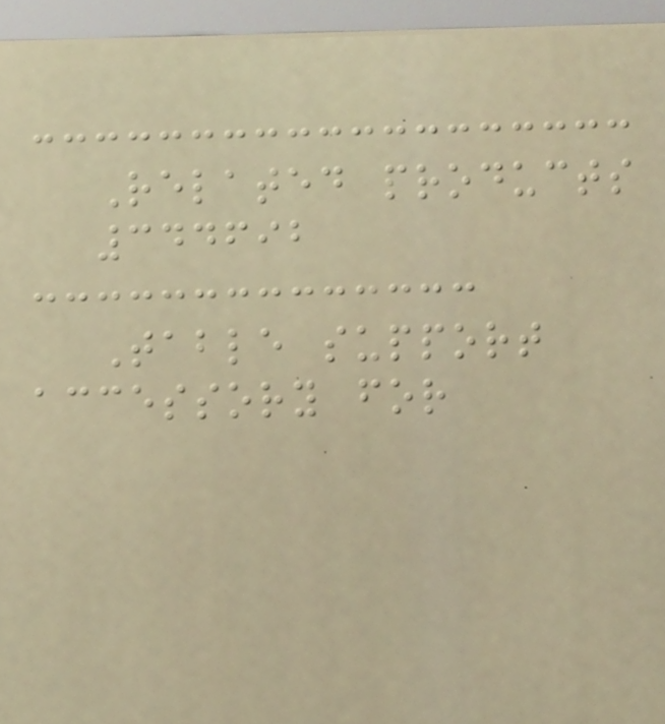Related products
344692
Table support
accessory for
